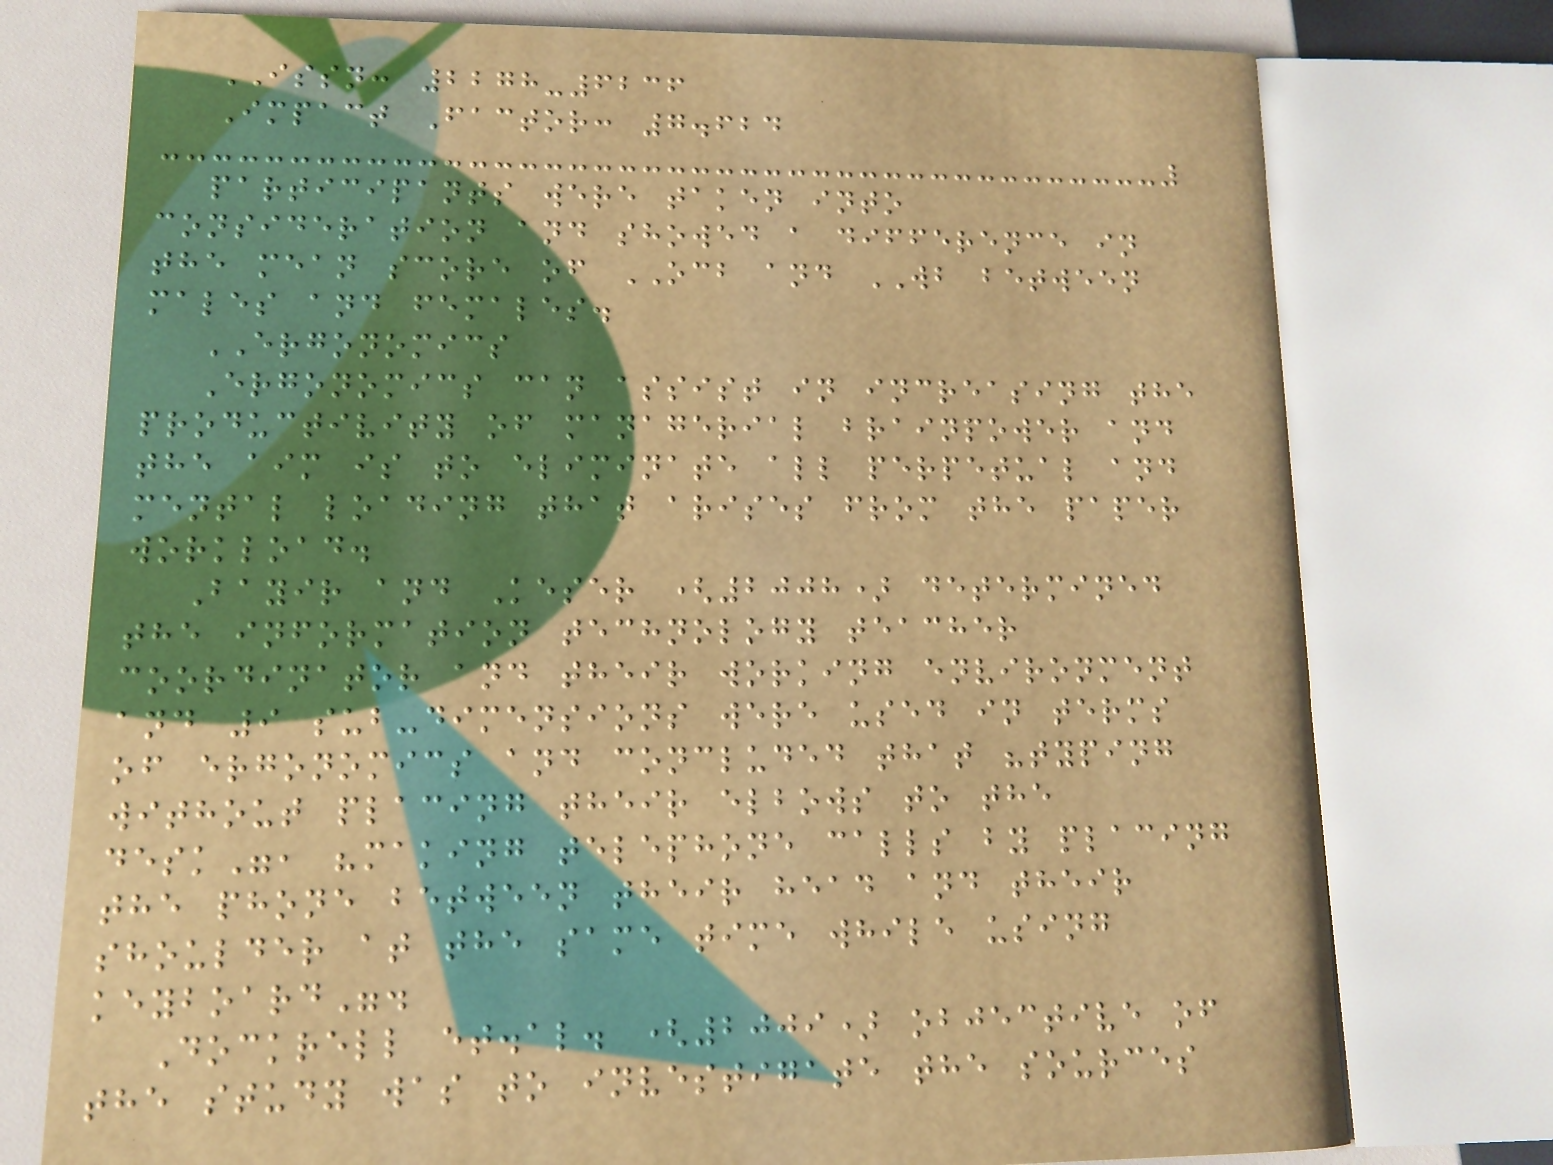ISSN: 2278-6236
Impact Factor: 7.624
participants were taken into
consideration and showed a difference in
the mean score of OCB and WB between
males and females.
ERGONOMICS
Ergonomics can assist in increasing the
productivity of managerial brainpower and
the aim is to eliminate all perpetual and
mental loading that arises from the paper
workload.
Bayir and Keser (2008) determined
the information technology teacher
coordinator and their working environment
and 9 sub-dimensions were used in terms
of ergonomics and concluded that "typing
without placing their elbows to the
desk", "making telephone calls by placing
the phone between their head and their
shoulder at the same time while using
keyboard".
Dockrell et.al. (2009) objective of
the study was to investigate the sources
